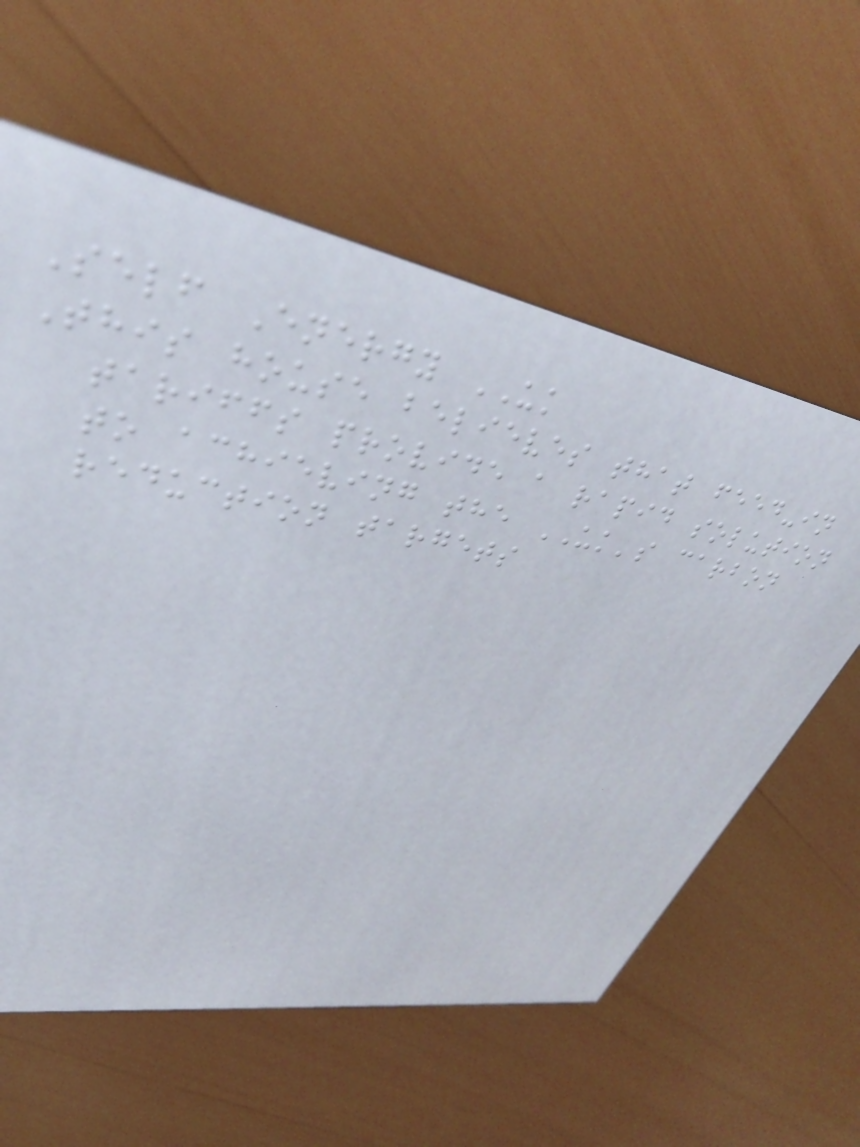Self Energy UK
This house believes that feed-in
tariffs provide a rapid solution
to achieving the UK's carbon
reduction targets
